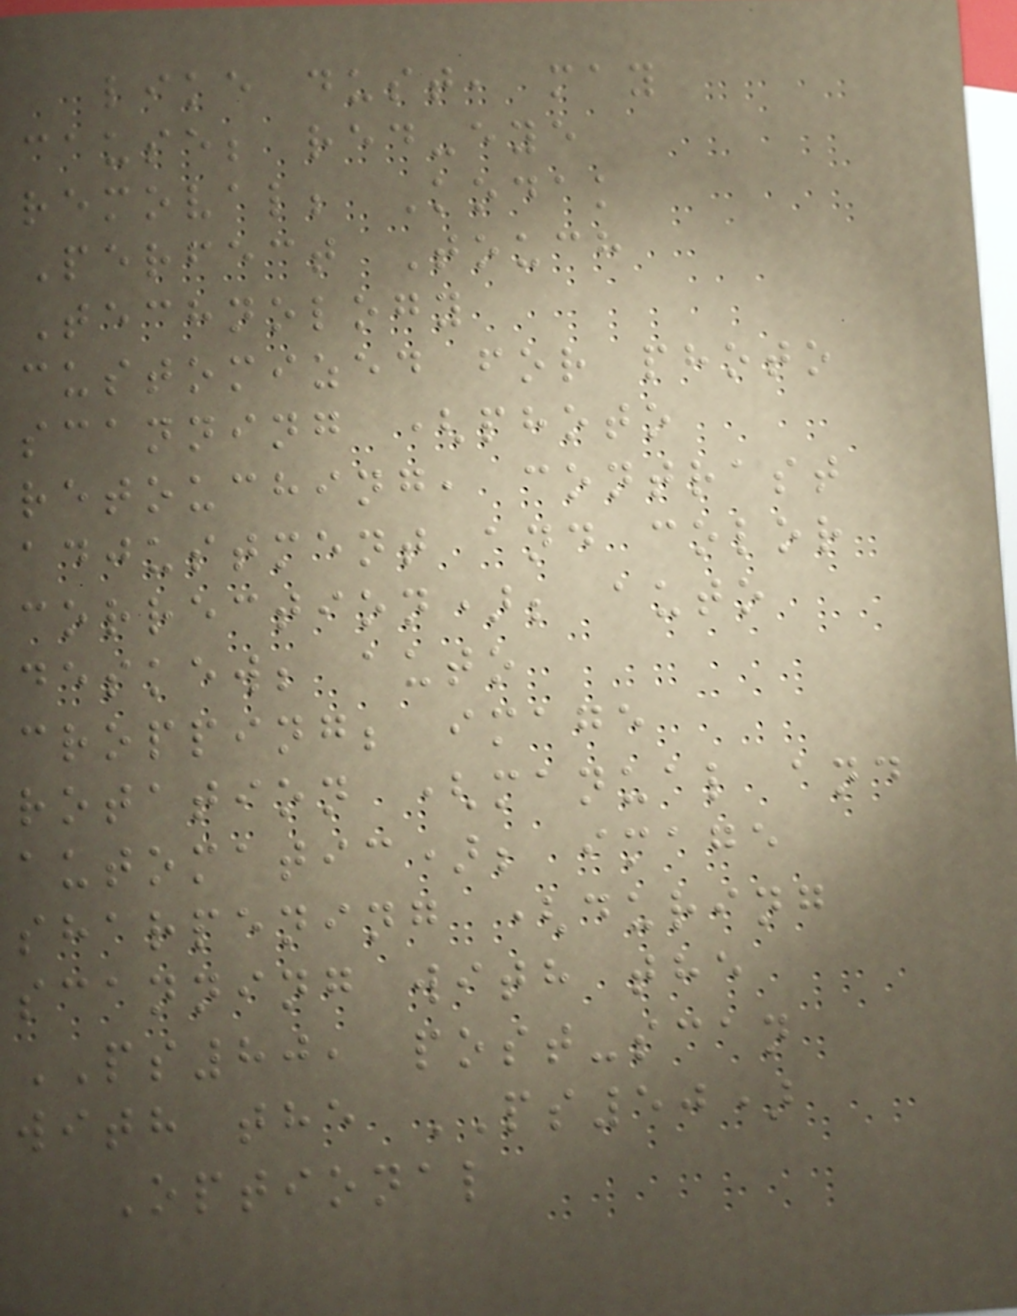like dust, may
cause; red-eye
removal; Kodak
Perfect Touch
Technology
customized for photo
scanning (photo
retouching, contrast
adjustment and color
correction); auto
deskew; auto
cropping; image
rotation (manual and
automatic); image
sharpening (during
scanning with the
PS80, post-scan
with the PS50)
Optional
